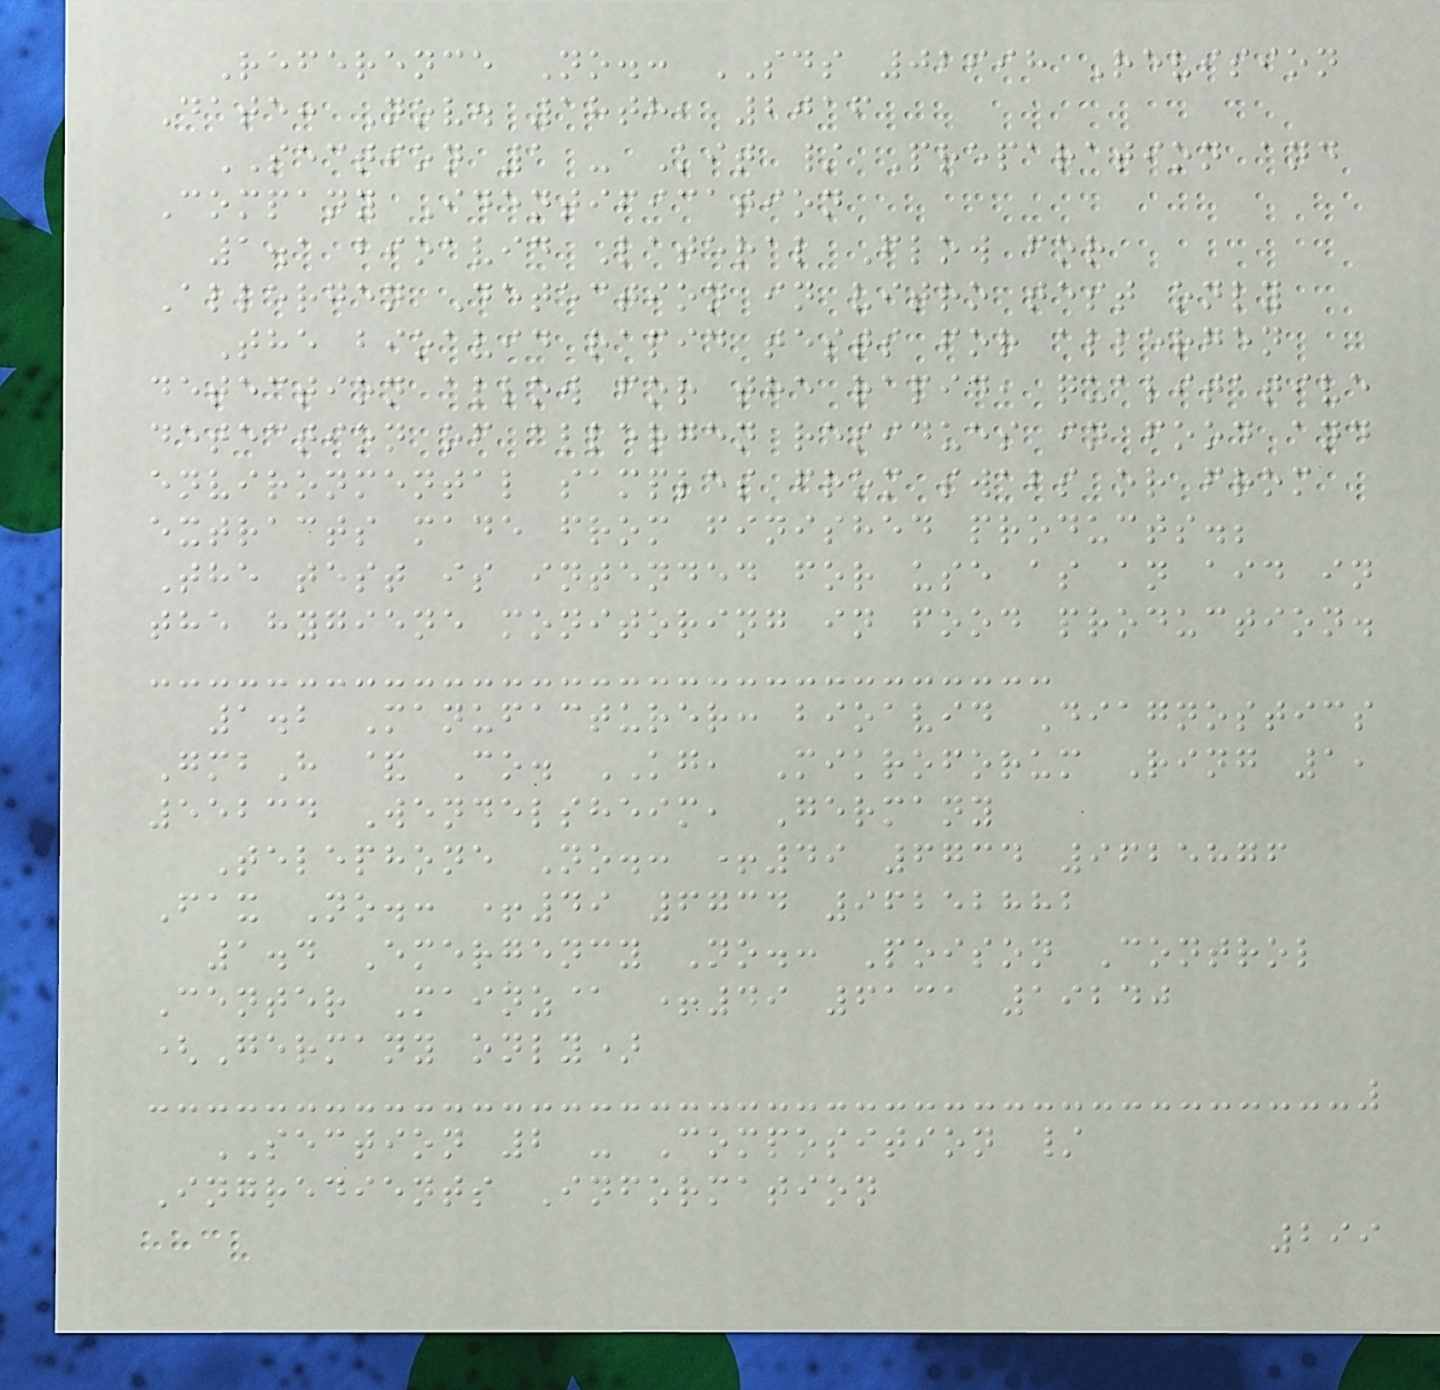Reference No.: SDS 02998 Revision
Date: Nov. 18th, 2016
SECTION 1 - Kit / Preparation and
Company Identification
1.1 bioavid Lateral Flow for
Allergen Detection in vitro test only
The bioavid rapid tests for allergen
detection allow for the rapid, qualitative
detection of allergen residues in food and
environmental samples from swabs or from
extracts made from finished products.;
The test is intended for use as an aid in
the hygiene monitoring in food production.
1.2 Manufacturer: bioavid Diagnostics
GmbH & Co. KG, Mikroforum Ring 1,
55234 Wendelsheim, Germany
Telephone No.: +49 6734 9625876
Fax No.: +49 6734 96252882
1.4 Emergency No.: Poison Control
Center Mainz@ +49 6131 19240
(Germany only)
SECTION 2 - Composition /
Ingredients Information
299
